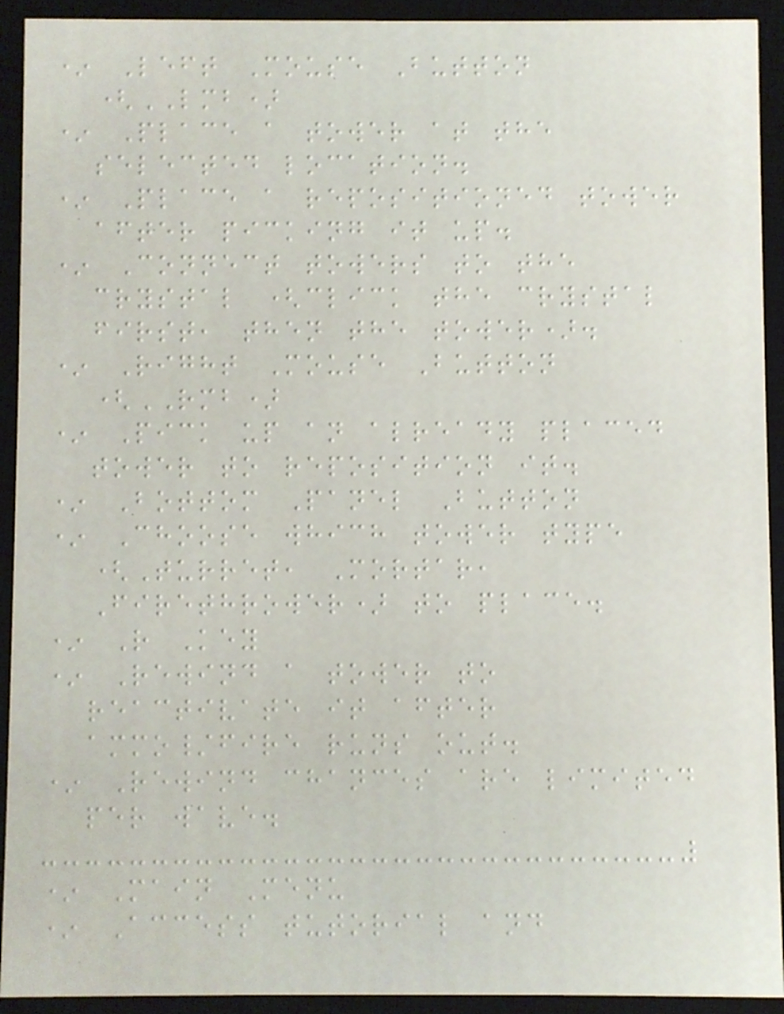* Left Mouse Button
(LMB)
* Place a tower at the
selected location.
* Place a repositioned tower
after picking it up.
* Connect towers to the
crystal (click the crystal
first, then the tower).
* Right Mouse Button
(RMB)
* Pick up an already placed
tower to reposition it.
* Bottom Panel Button
* Choose which tower type
(Turret, Mortar,
Firethrower) to place.
* R Key
* Rewind a tower to
reactivate it after
ammo/fire runs out.
* Rewind chances are limited
per wave.
* Main Menu
* Access tutorial and
